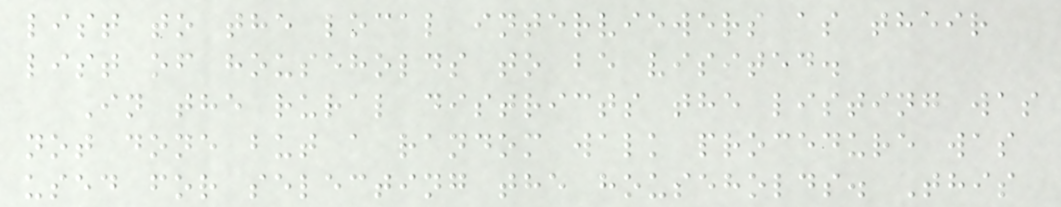list to the local interviewers as their
list of households to be visited.
In the rural districts the listing was
not done but a random walk procedure was
used for selecting the households. This
